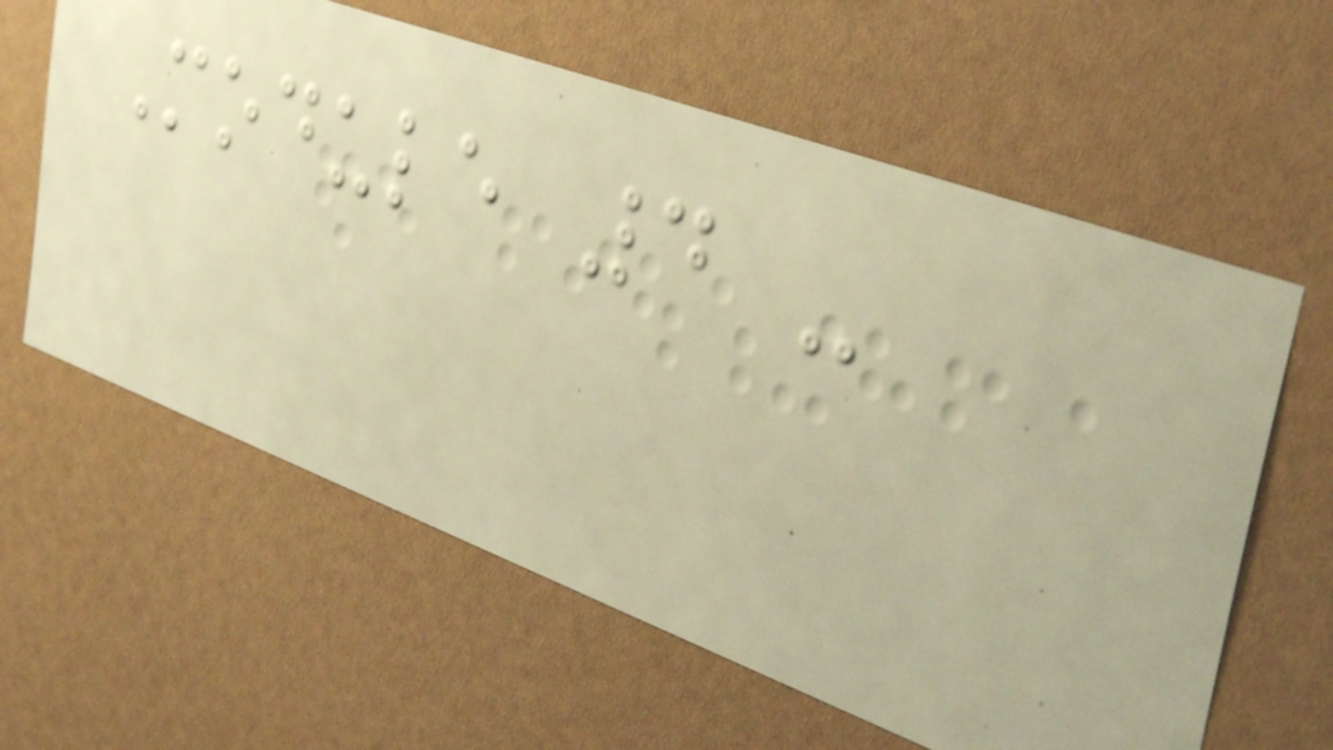Module 4 -
